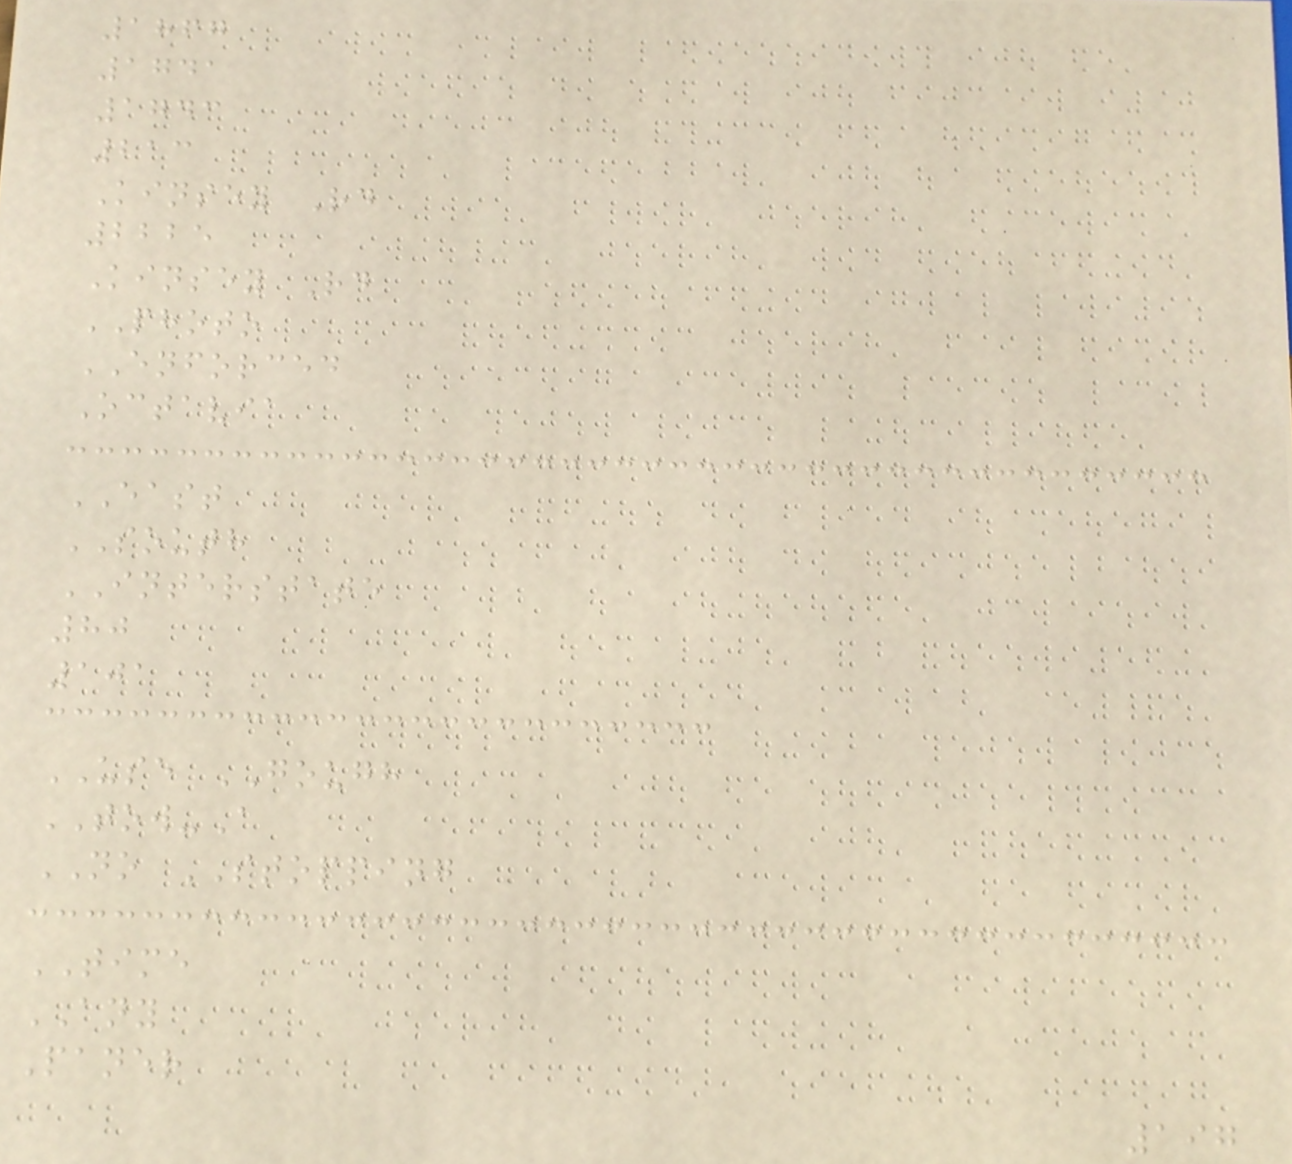1867
1741
1743
213
Kinsey Rd
2225
Kinsey Rd
PHOTO
ENFORCED
Octavia
EAST
SOUTH
INTERSTATE
80
101
USE GOUGH
TOW-A
NO STOPPING
TIME
ANY
Paner
197
